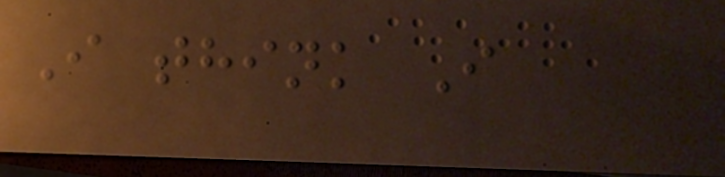I think I
